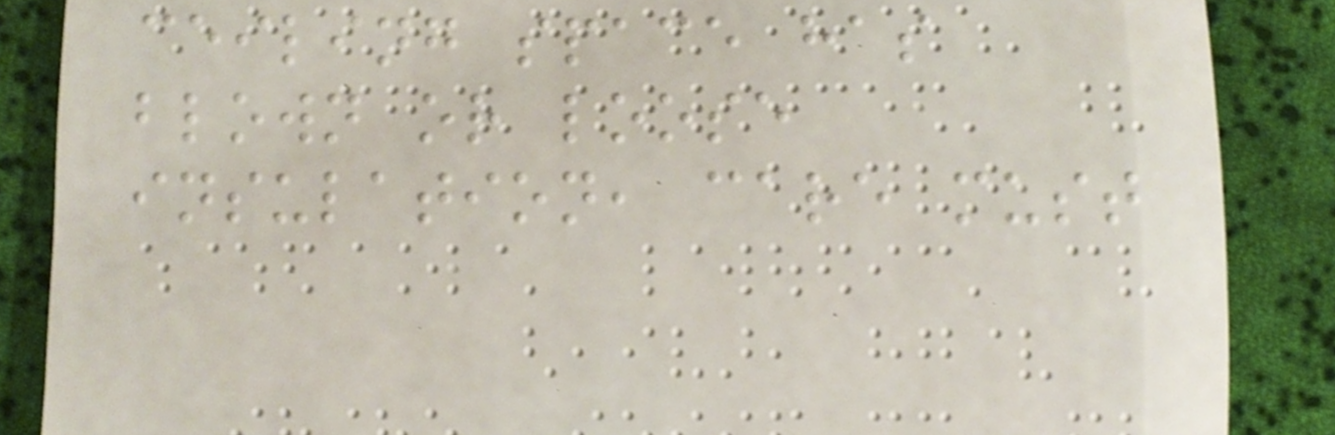ceiling space has
blown or loose
insulation, care must
